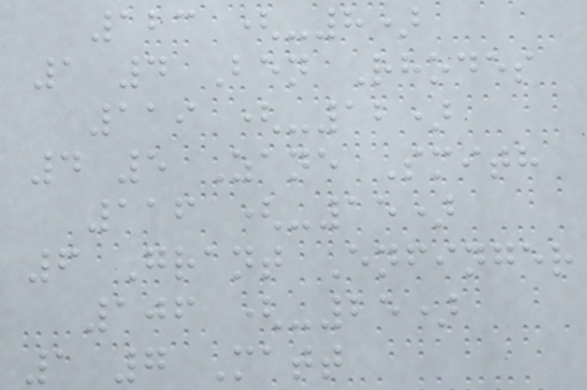123 (-8)
1 4 Ben Rhodes
119 (-12)
4 5 Zane Smith
116 (-15)
6 Grant Enfinger
106 (-25)
1 7 Matt
